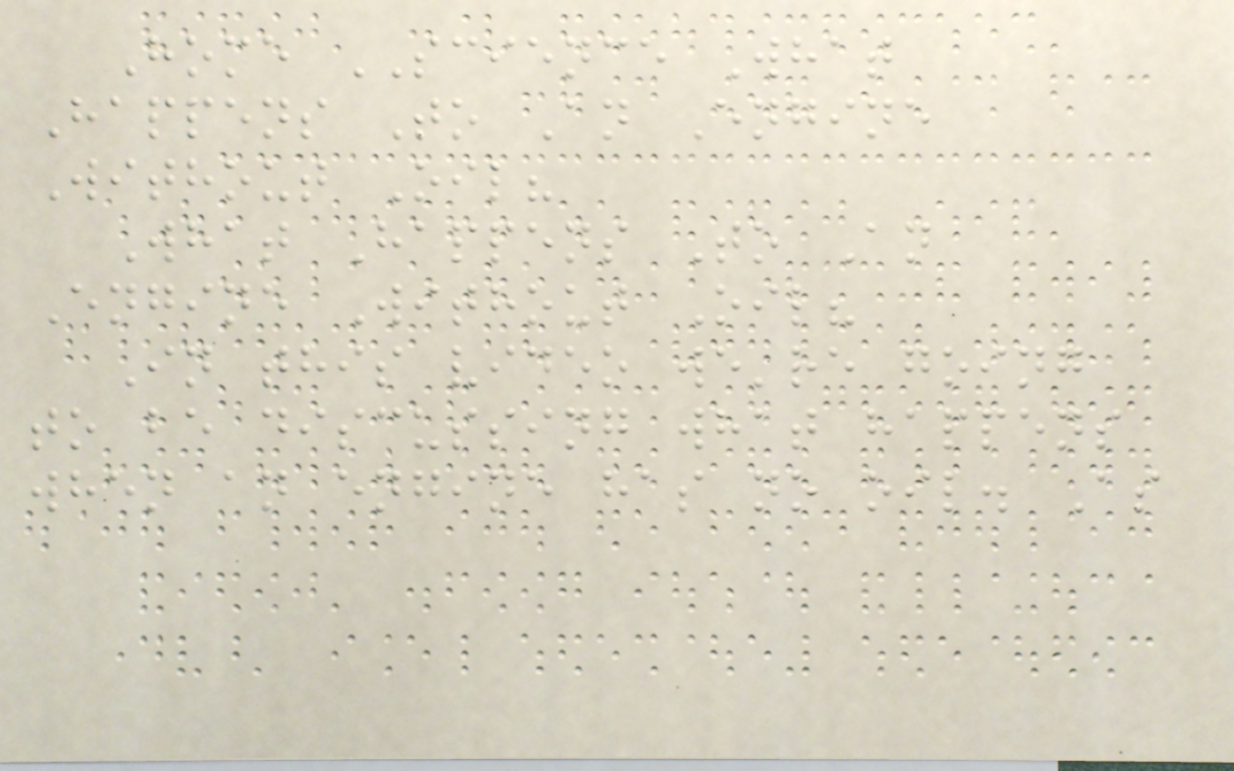Home SCIENCE What
Happens To An Engine
Without Oil?
What Happens To An
Engine Without Oil?
In this video we're going
to be discussing what happens
when an engine has no oil. As
